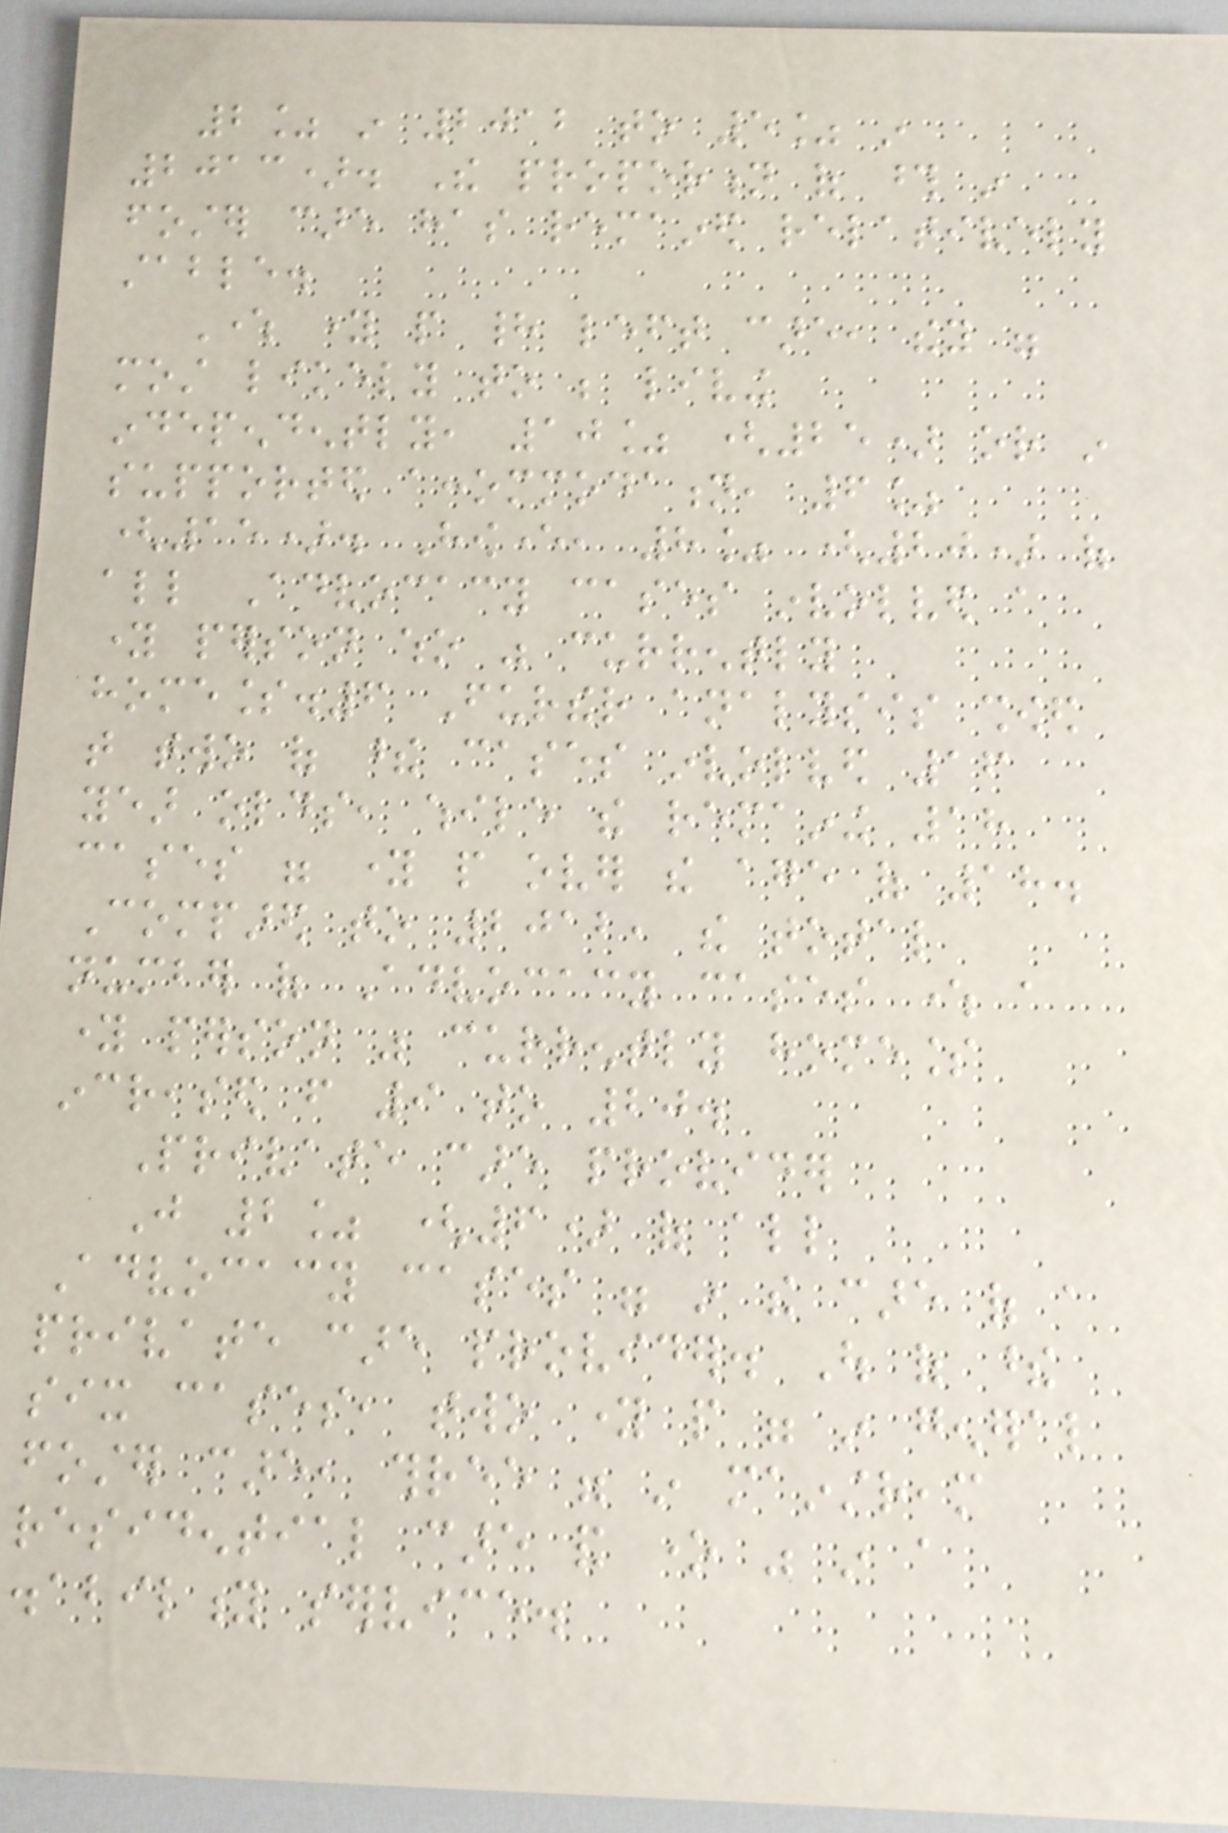2% in 2012 to 5% in
2013). The proportion of those in
foster care has remained relatively
stable.
Where young people had left care, they were
most likely to be living
independently, 10% (25) or in
supported accommodation, 6%
(15). However, 8% (20) of
all Advocacy cases involved a
young person who was currently
homeless.6 Further analysis showed
that two of these cases involved 16
year olds, while the remaining 18
cases were young people over the age of 18.
Compared to 2012, the total
number of Advocacy cases where a
young person was currently homeless
increased from 9 to 20.
Private care provider
Just 2% (6) of all
Advocacy cases were in the care of a
private care provider. Out of these
six cases, two young people were in general
foster care, three were in mainstream
residential care and one was in a
disability service.
